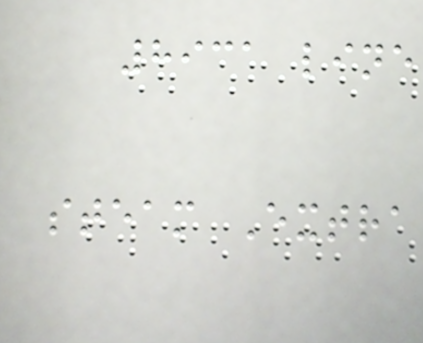8931 line
steam Extra
